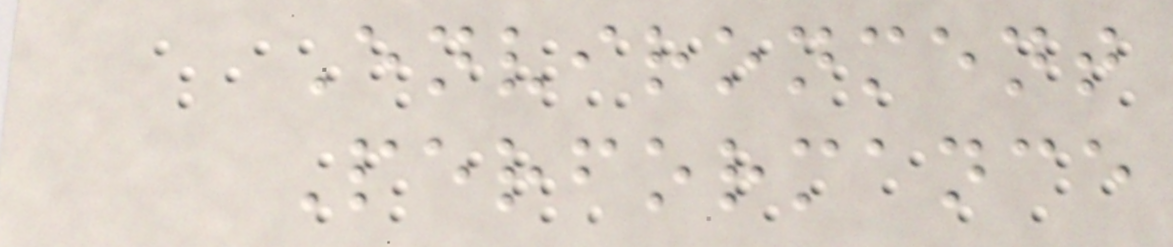Environment
Performance
